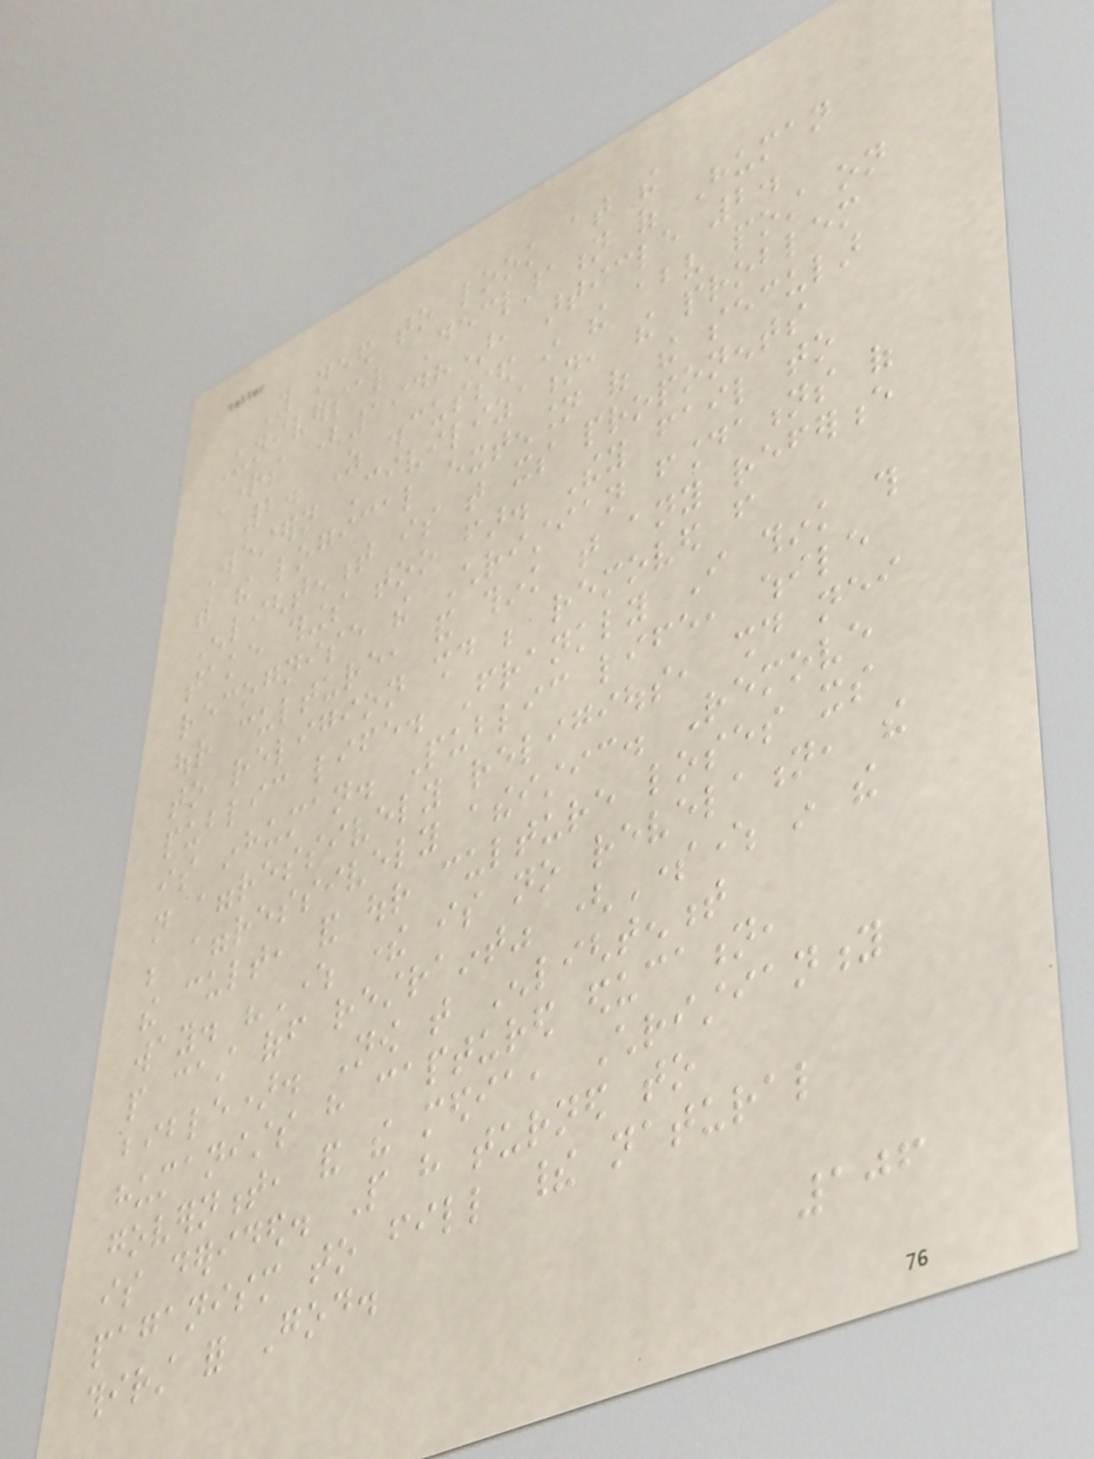You need to look at the
Universal Declaration of Human
Rights (1948), article 2.
2. As discussed in the above post on
Western Civilization, the problem
with the logical extension of the secular
Enlightenment is that its proponents
take things too far. They fail to
recognise the Christian foundations of
our culture, and think that any reference
to religion should be removed from
public life. Frankly I think this
is inhuman. Public life, while
not aggressively religious, should neither
be aggressively atheistic. Remove
the cult, and our culture loses its
way. "Where there is no revelation, the
people cast off restraint" (Somewhere in the
bible). Now that Enlightenment
humanists have captured education,
government, and the media, Christianity
is derided. People have turned to
paganism to fill their natural
thirst for God.
106
